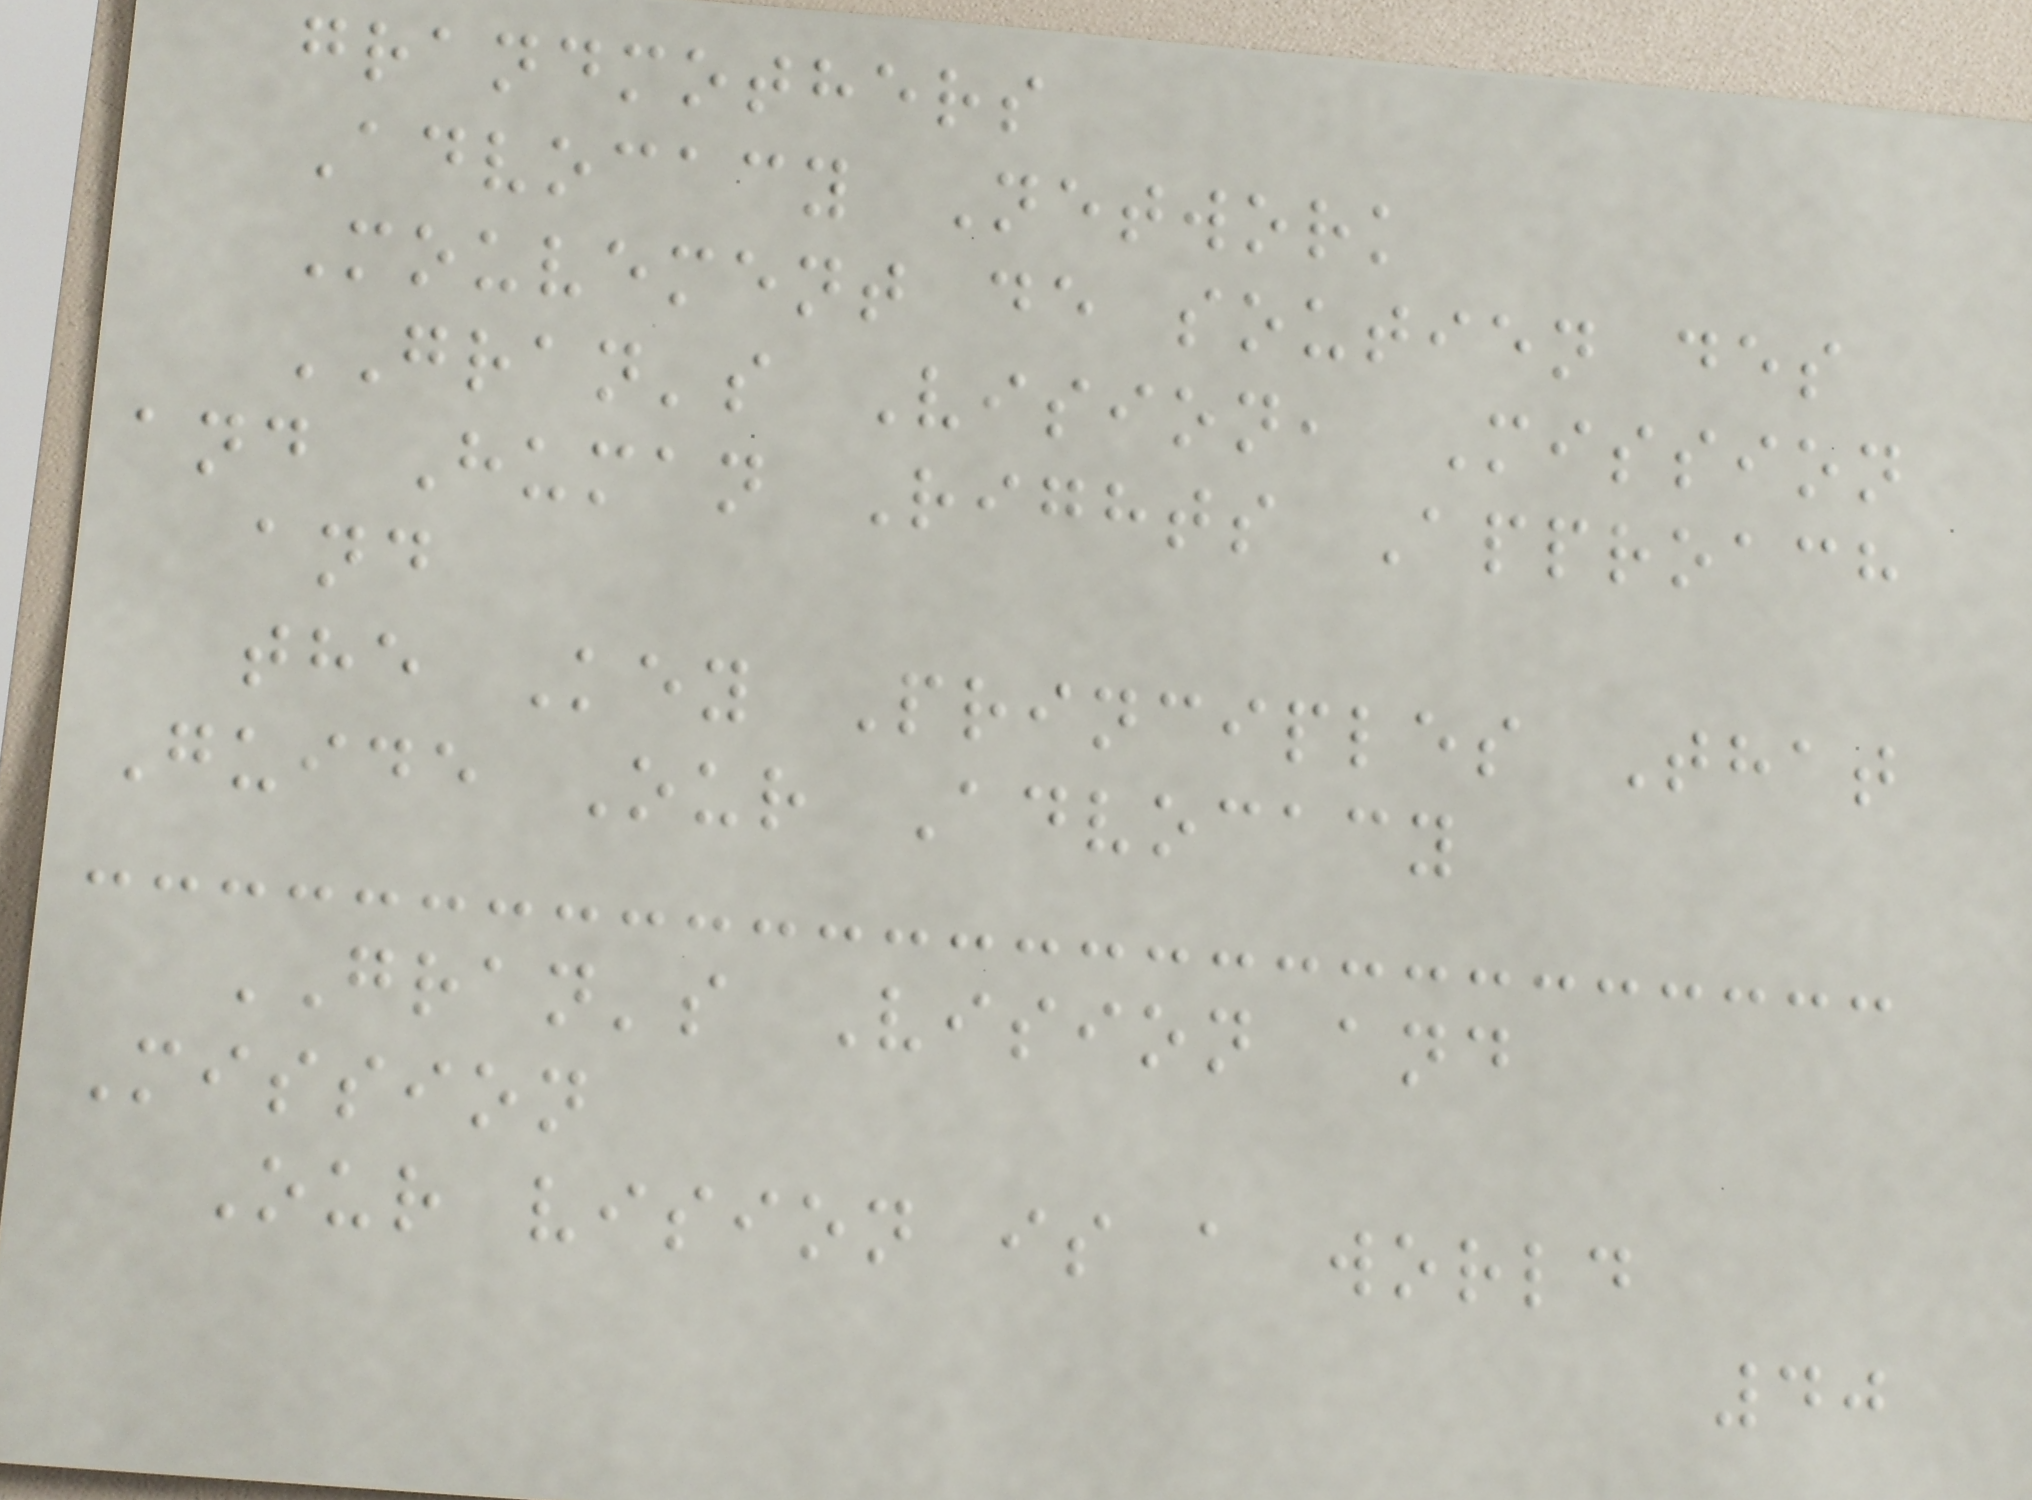grandmothers
Advocacy Network
Mouvement de soutien des
GRAN's Vision, Mission
and Human Rights Approach
and
the Key Principles That
Guide Our Advocacy
GRAN's Vision and
Mission
Our vision is a world
40
